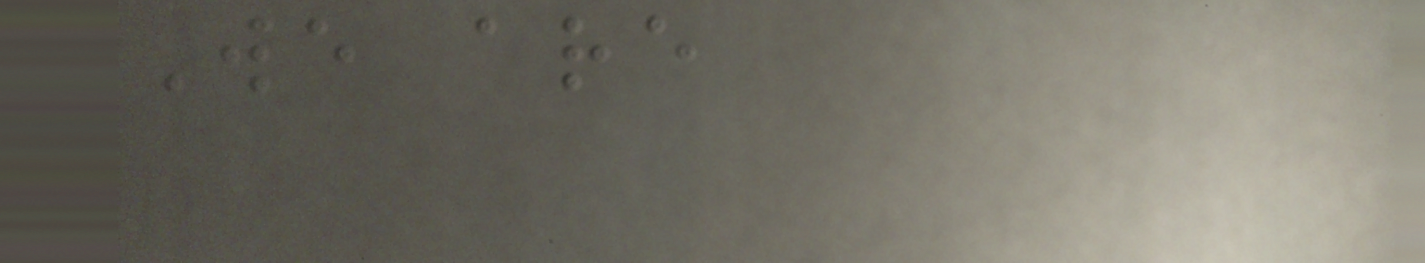We are
